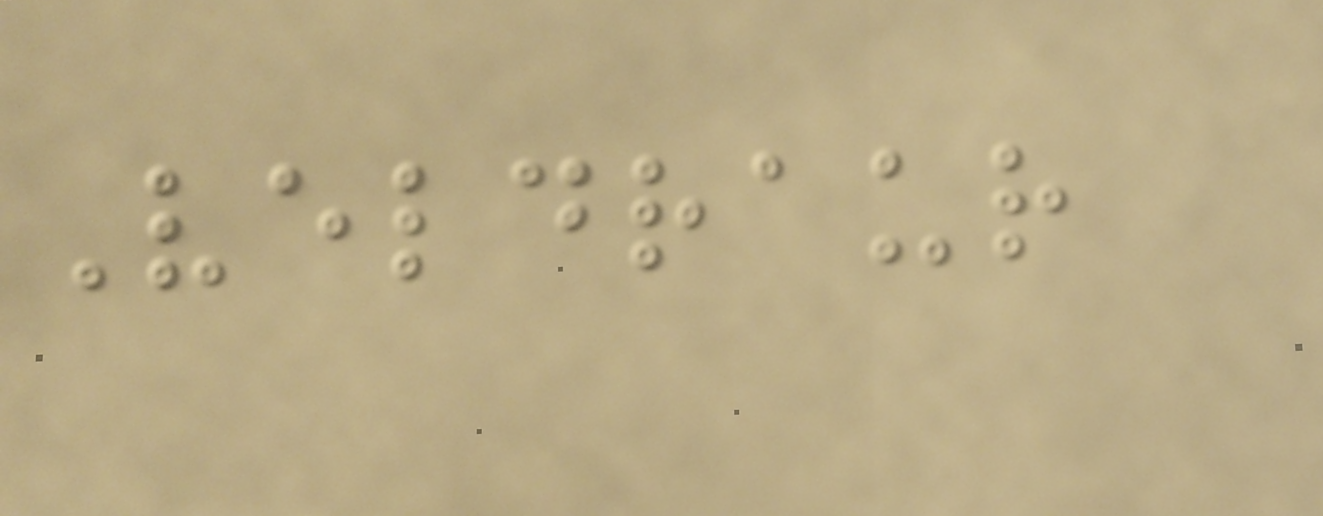Veldraur
